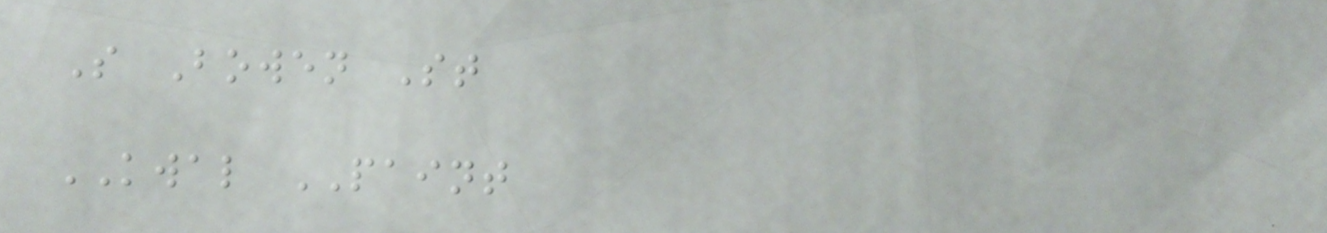S Bowen St
KWAL PAINT
